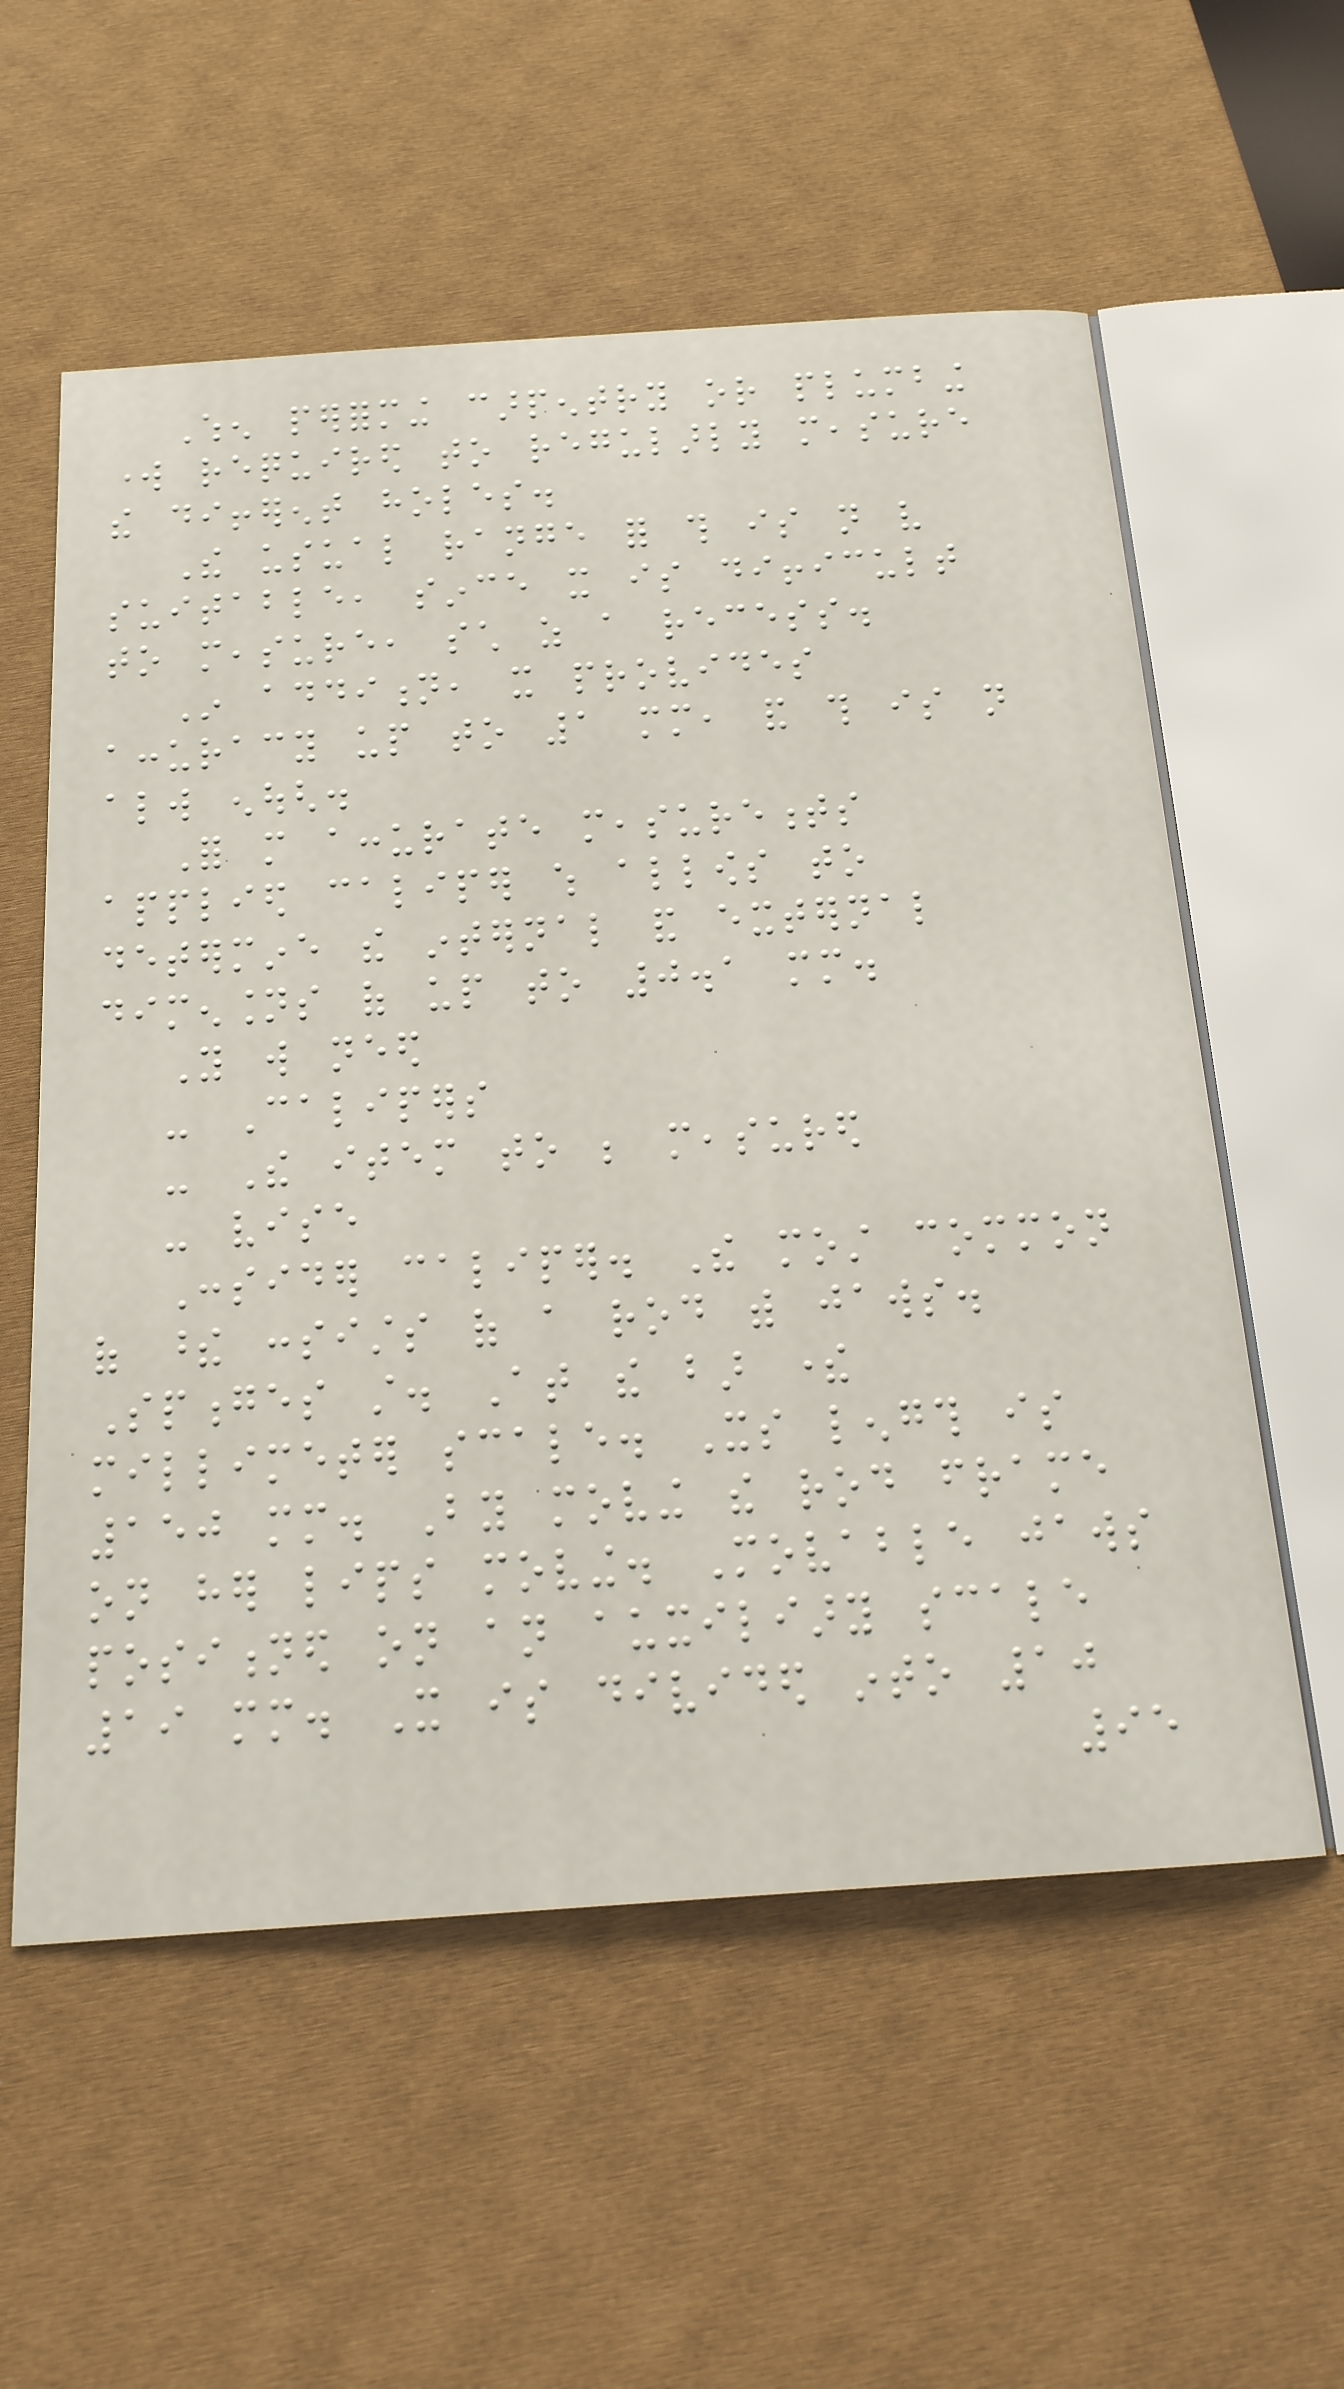When performing carpentry or plumbing
work required to regularly measure
the different holes.
The usual range for this is not very
suitable, since it is difficult
to measure, such as a recess.
In addition, it provides
accuracy up to 1 mm, and this is not
always enough.
For more accurate measurements
applied caliper which allows to
determine the internal and external
dimensions of up to 0.1 mm.
You will need
- Calipers
- The item to be measured
- vise
Consider caliper. The most common
of these consists of a rod with jaws.
Sponges still. At the bar there
millimeter scale. Its length is
150 mm. By moving the rod frame
on her lips moving. Movable jaws
positioned on an auxiliary scale
19 mm. It is divided into 10
95
